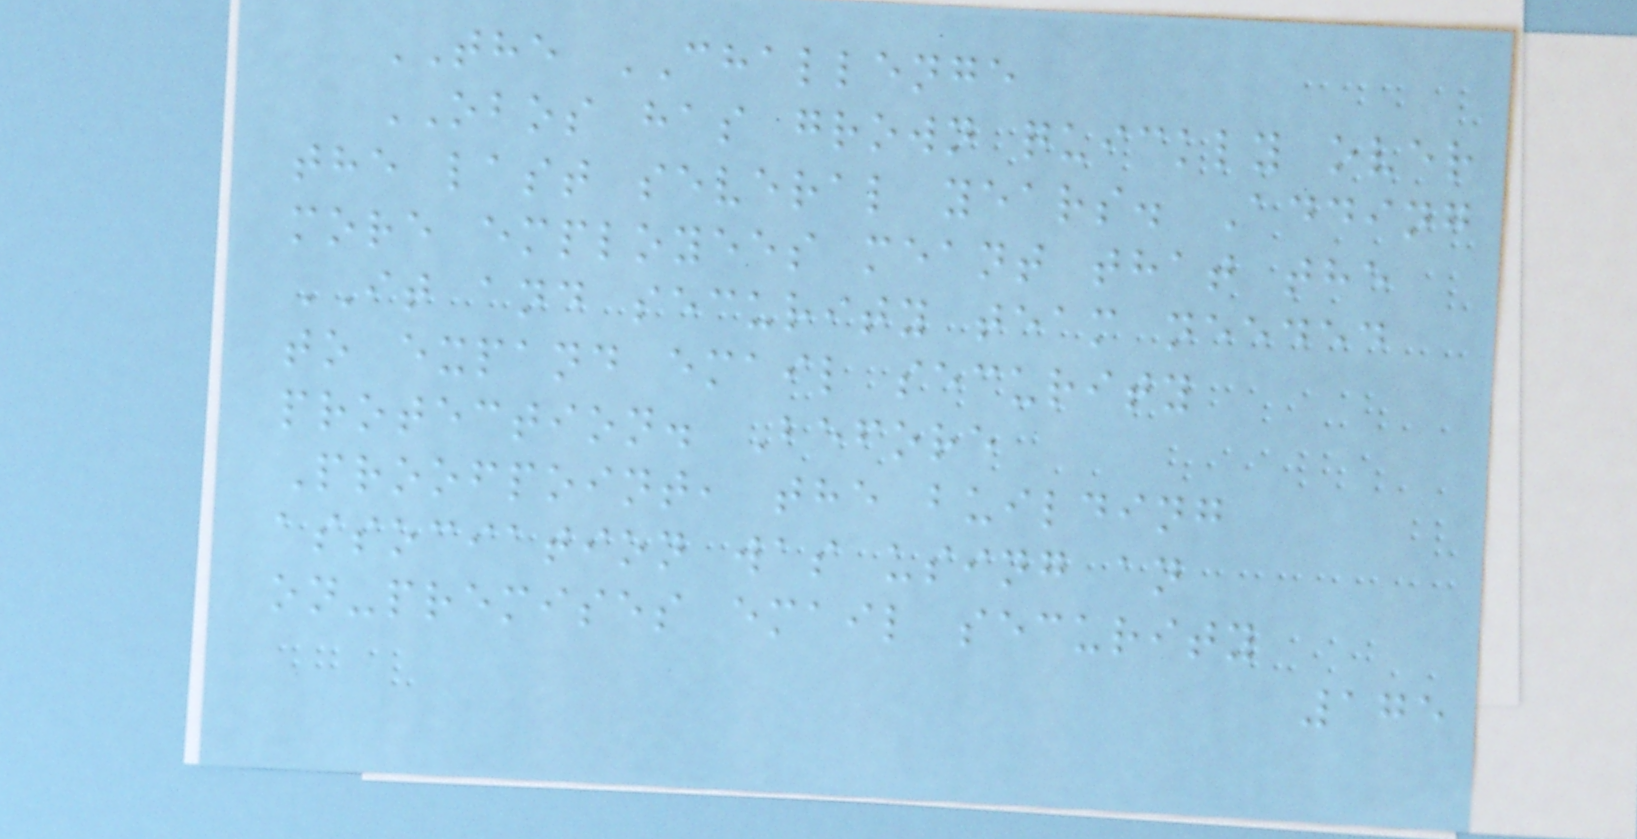THE CHALLENGE
OBOS has grown quickly over
the last several years. Adding
more employees meant that the
IT and security team needed
to expand email security
protection. Before
Proofpoint, the building
association was using an
on-premises email security
175
